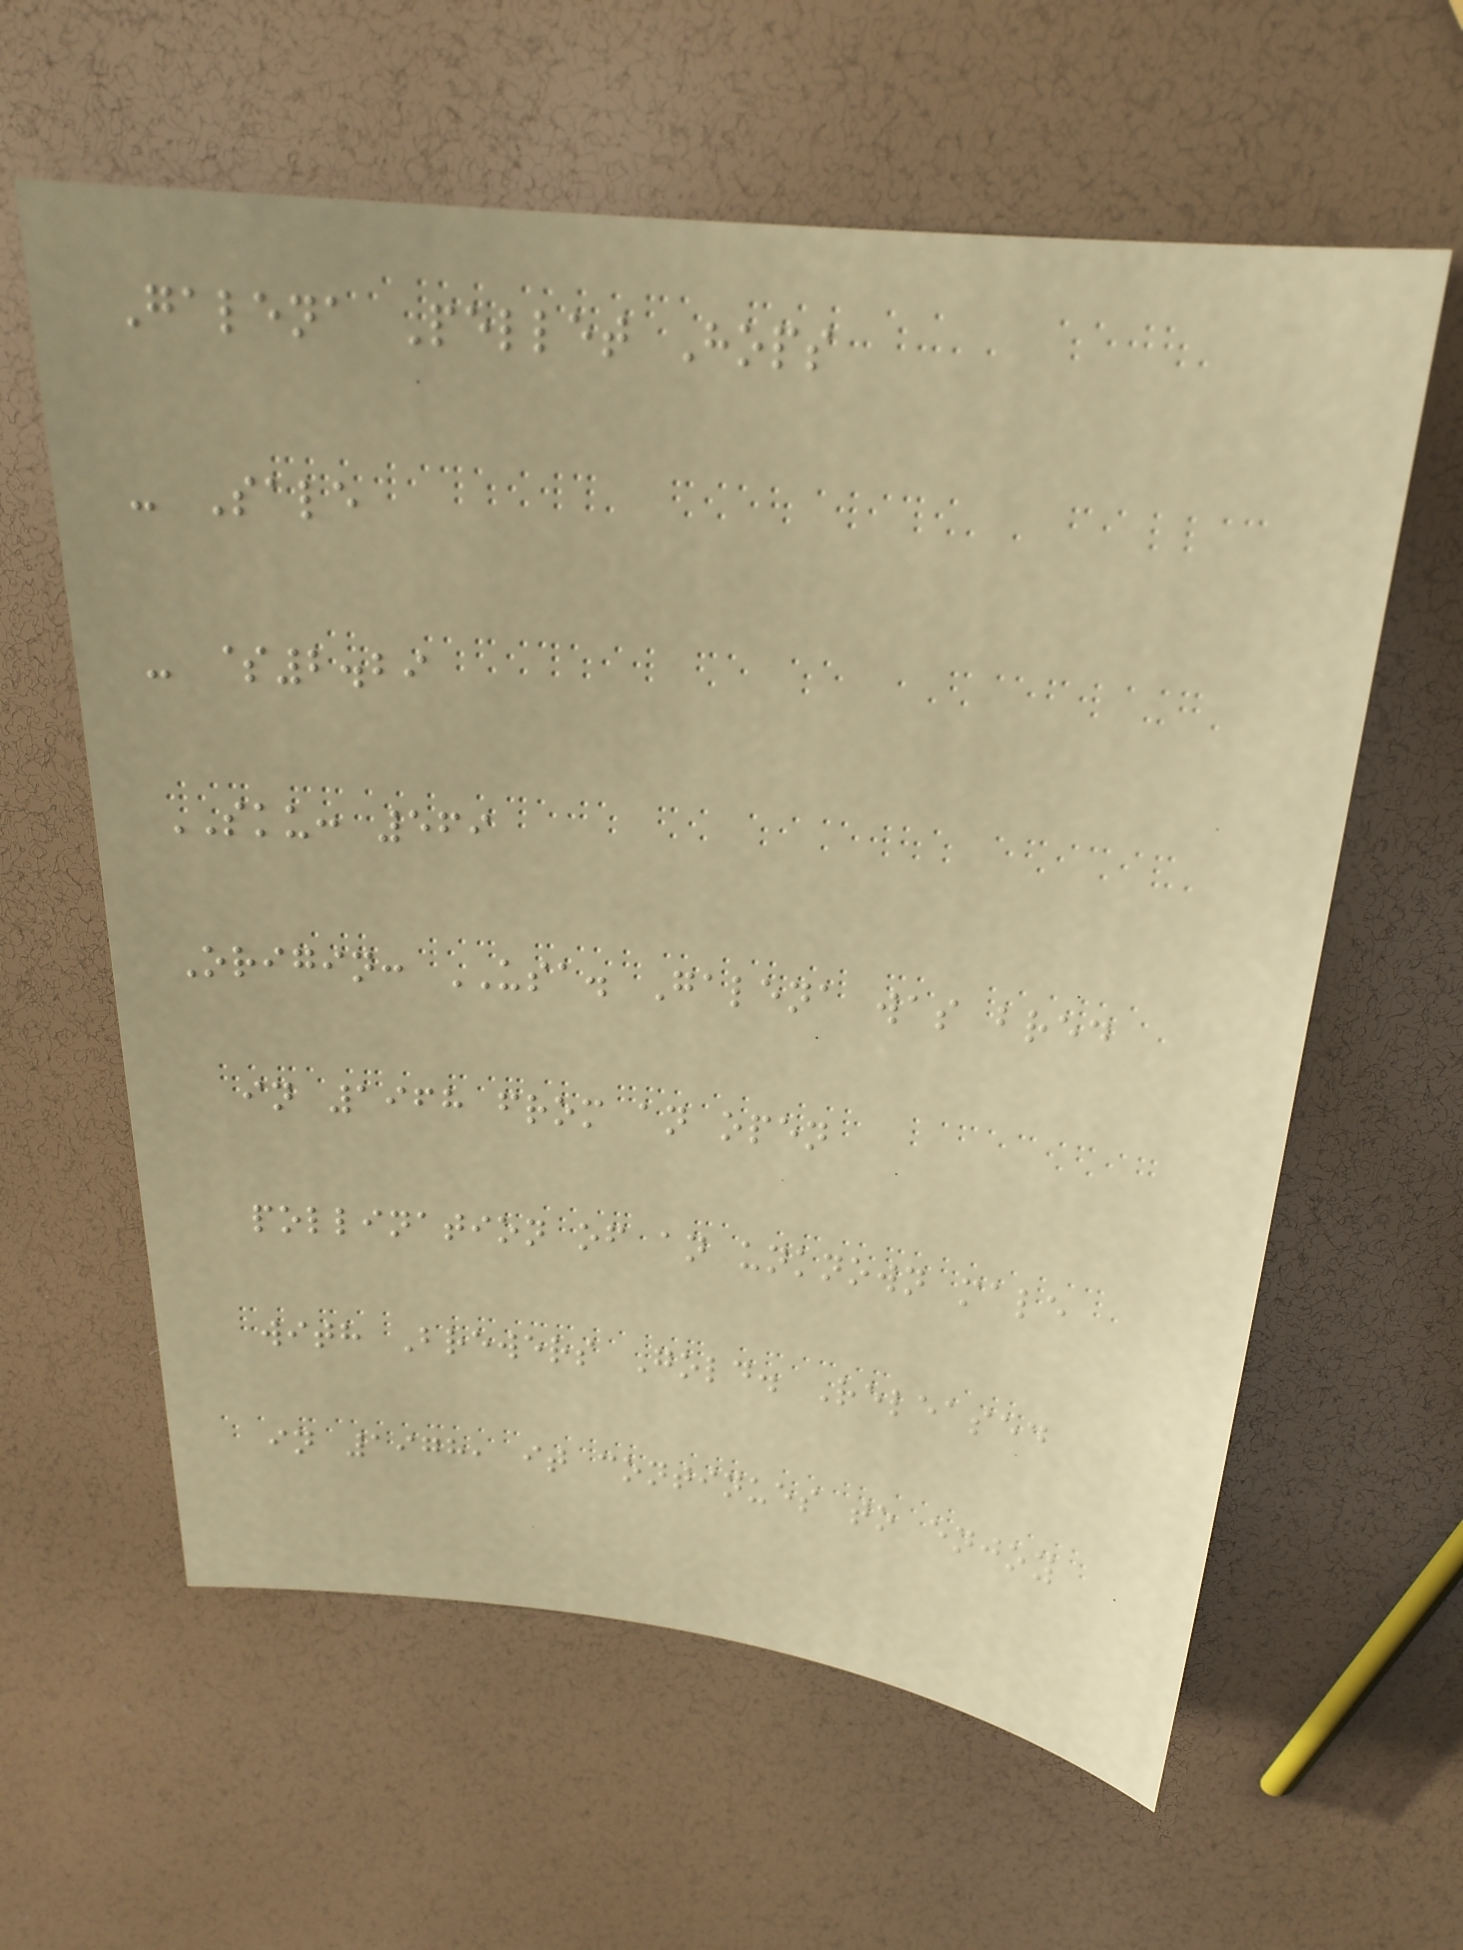Galena Pellet Hops
- Sale
- $2.29
SKU: 569
Origin: USA. Galena was bred
in 1968 from an open
pollination of an unknown male
with Brewers Gold. Released
in 1978, it continues to enjoy
